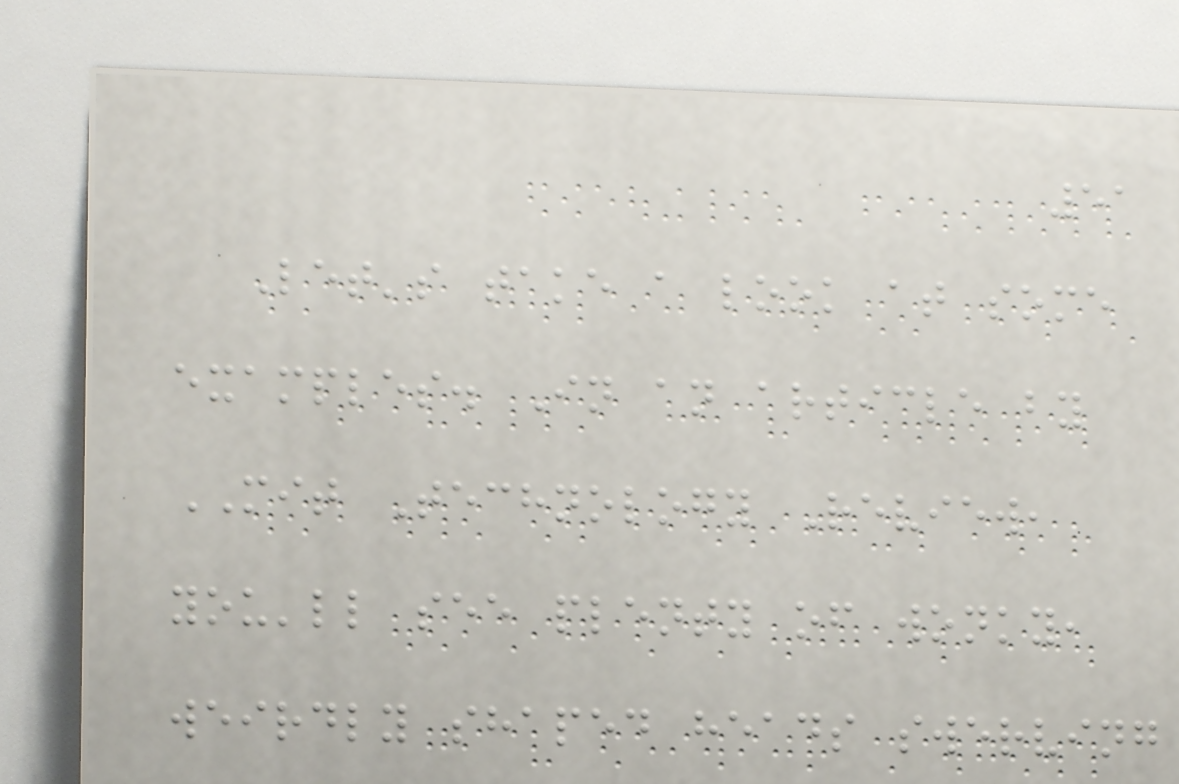51
Let's take a look at some
examples. In an article by
MIT Technology Review,
you'll see plenty of wonky,
weirdly shaped heads swerving
